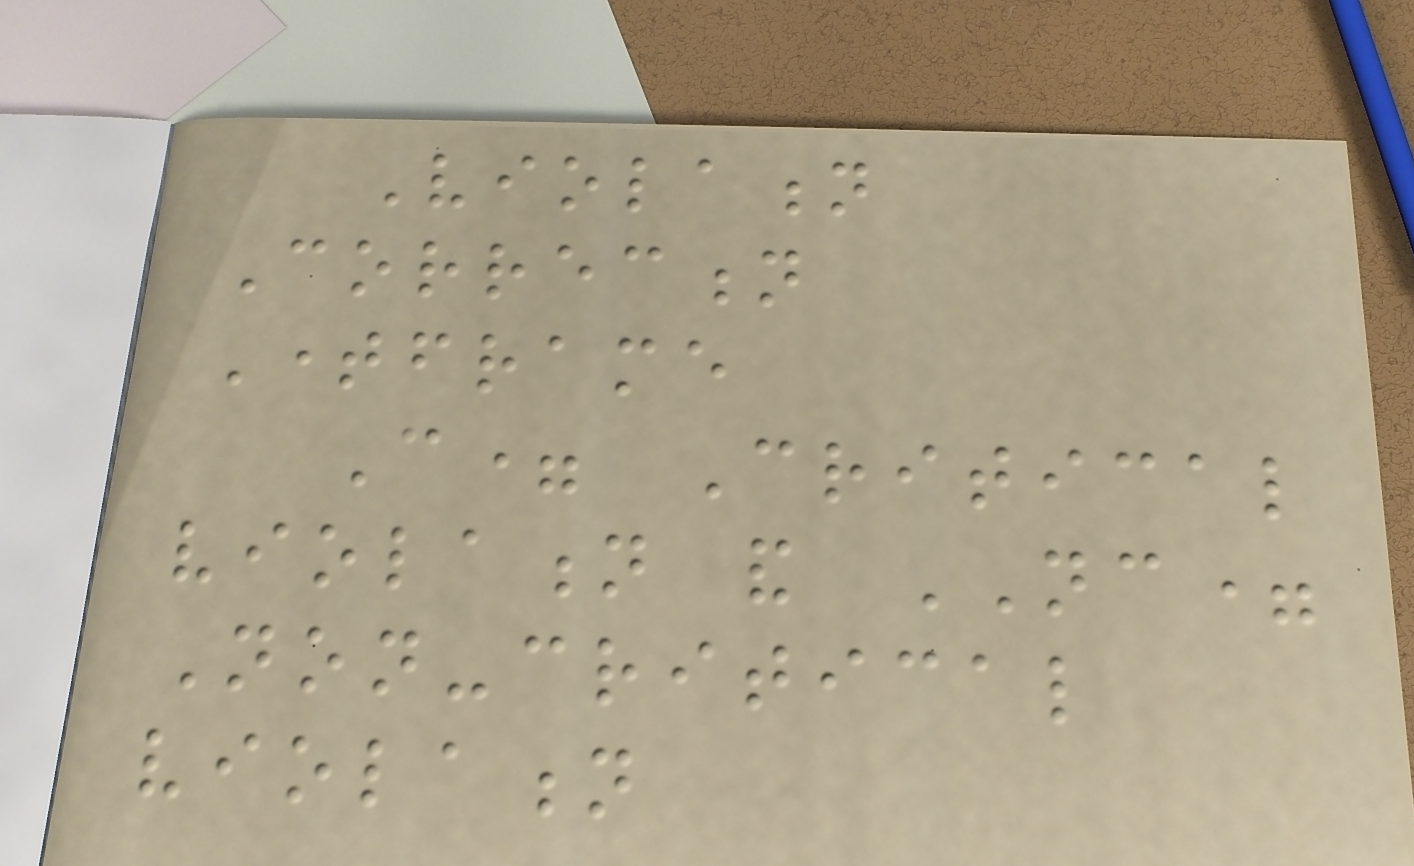Violation
Correction
Timeframe
C= Critical
violation and NC=
Non-critical
violation
